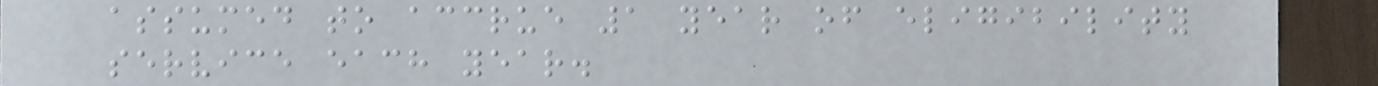assumed to accrue 1 year of eligibility
service each year.
